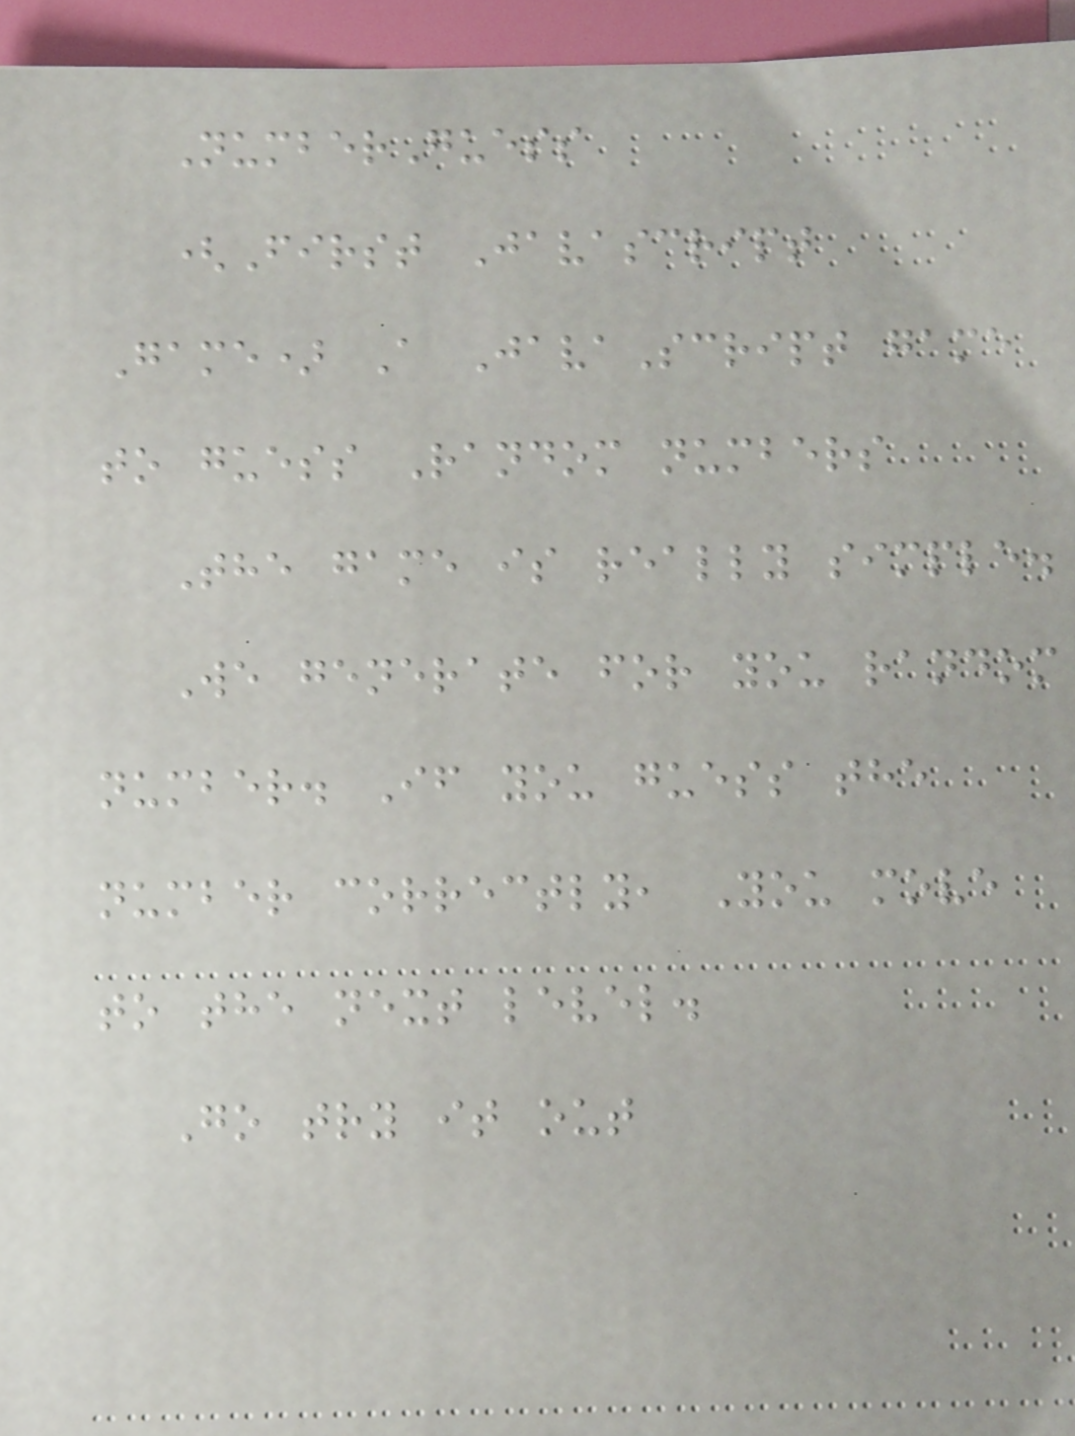NumberGuess
(First Javascript
Game) A JavaScript game
to guess Random numbers
The game is really simple.
We generate for you random
number. If you guess the
number correctly, You move
to the next level.
Go try it out
